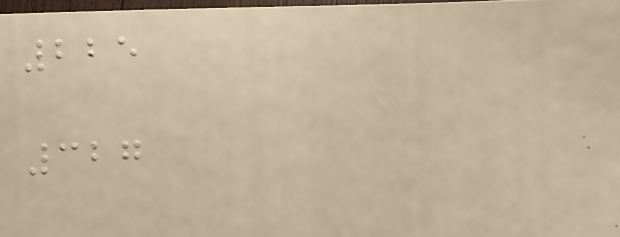225
327
